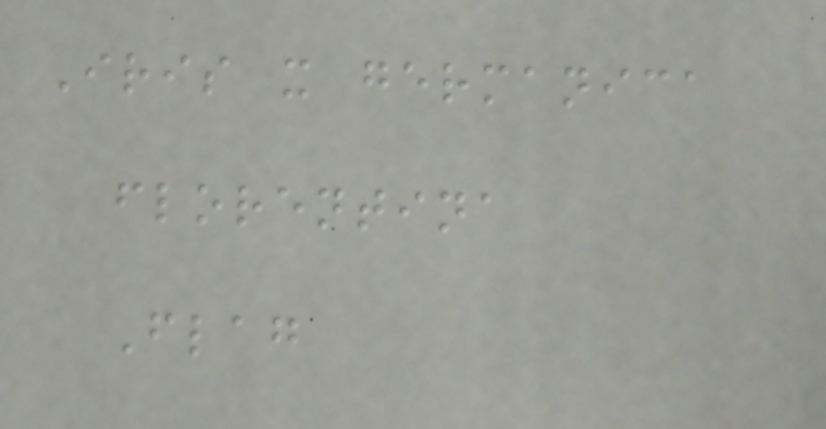Iris x germanica
florentina
Flag
